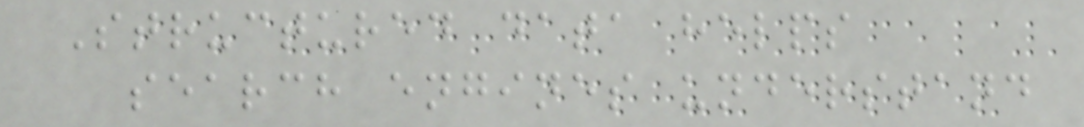Structured data helps
search engines understand
